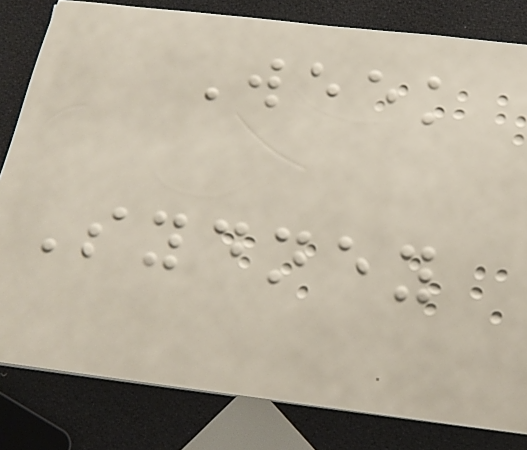Week
Sydney
